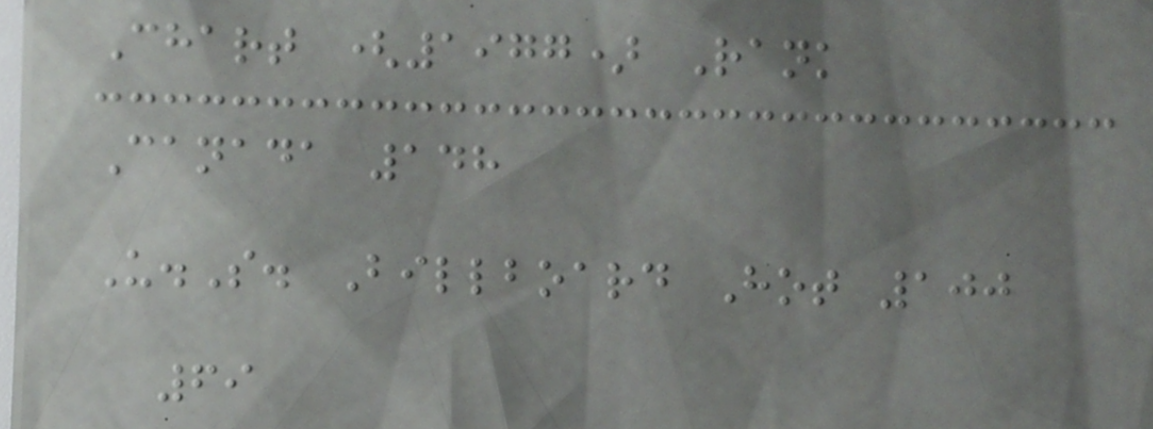Chart (1977) Rank
Canada 148
U.S. Billboard Hot 100
69
